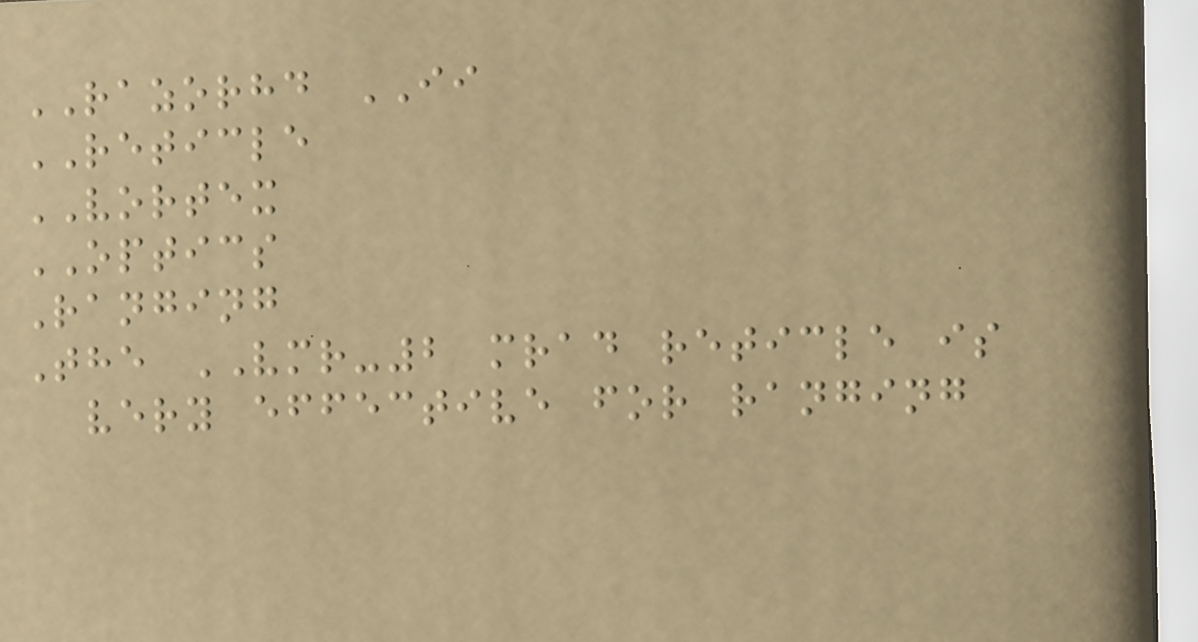RAZORHD II
RETICLE
VORTEX
OPTICS
Ranging
The VMR-2 mrad reticle is
very effective for ranging
